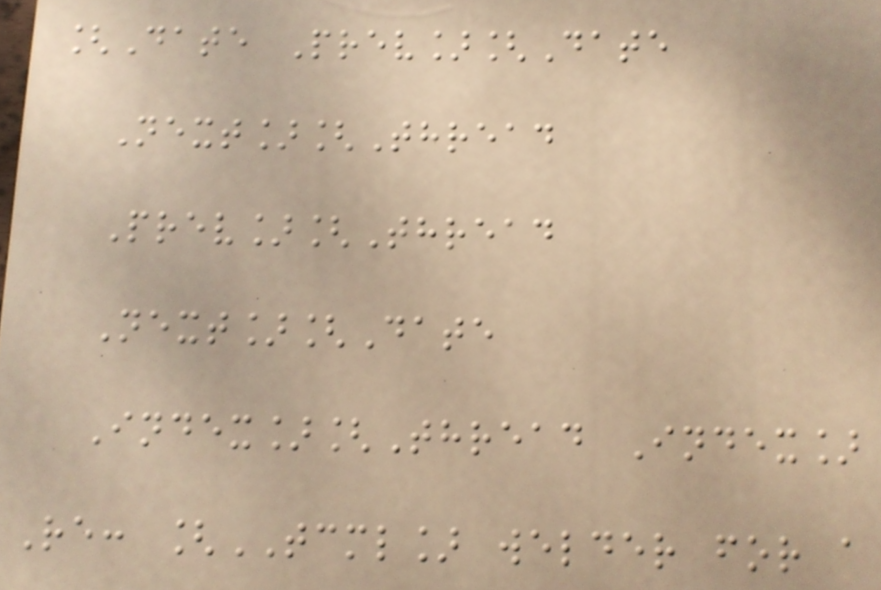[Date Prev][Date
Next][Thread
Prev][Thread
Next][Date
Index][Thread Index]
Re: [TCML] welder for a
